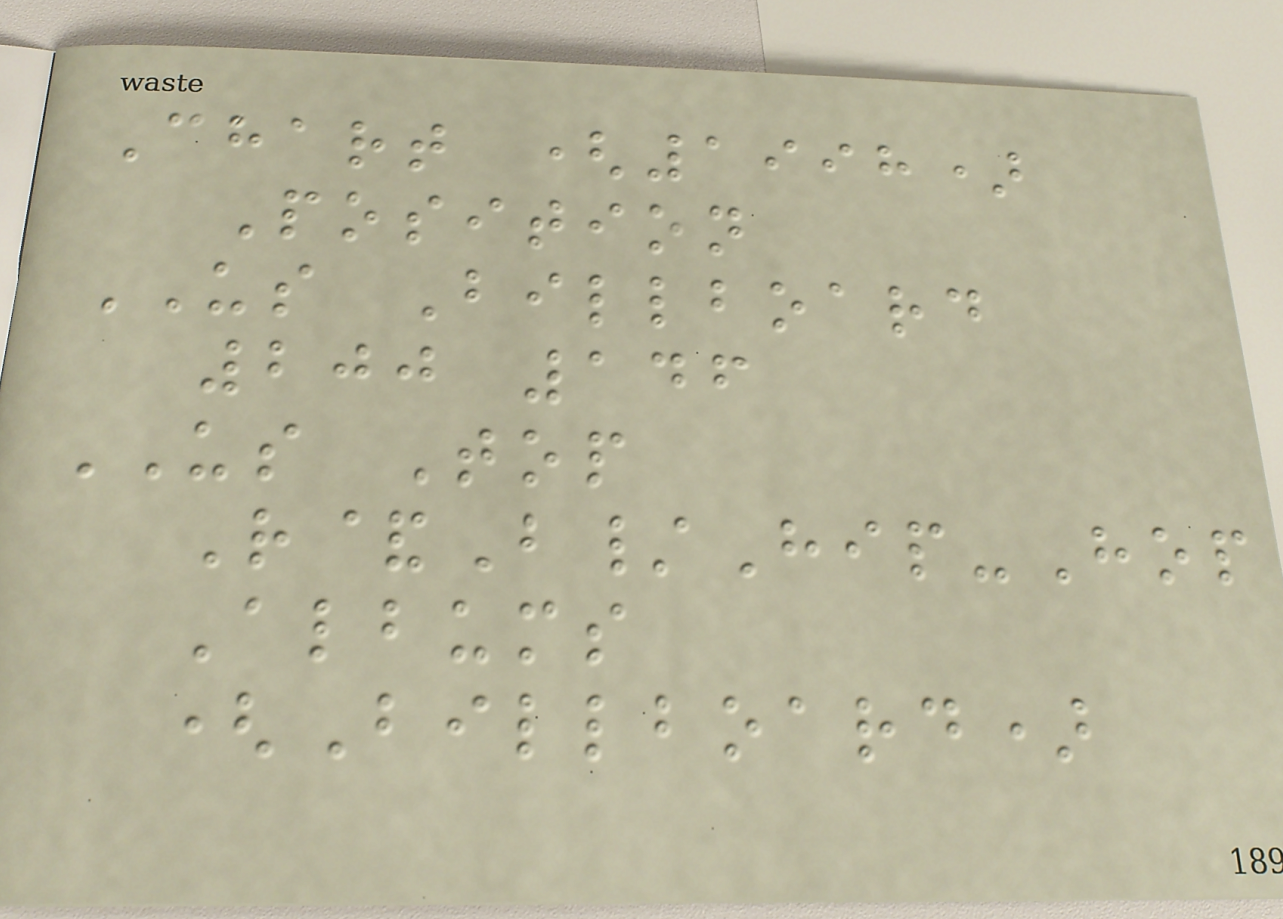Chart (1998)
Position
US Billboard
200 146
US Top
R&B/Hip-Hop
Albums
(Billboard)
